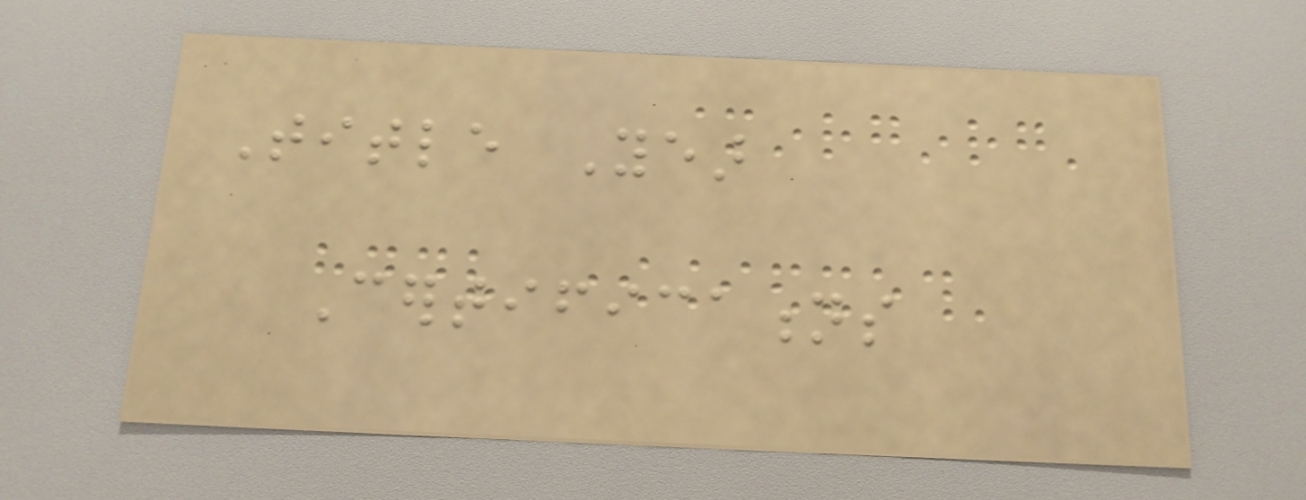Title Year
Certifications
